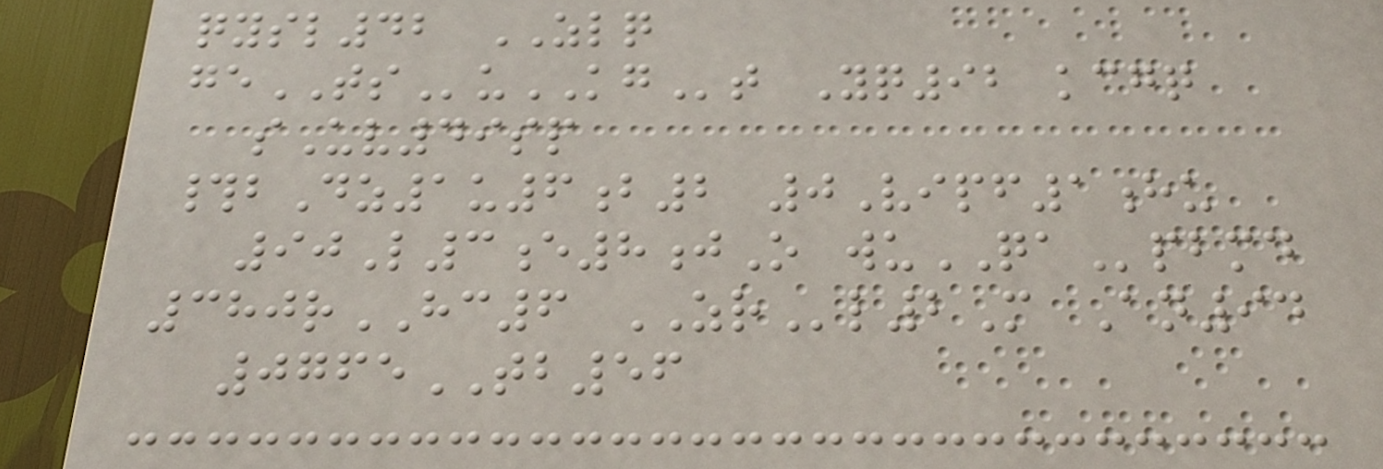qysl42 ZLQ
geTSuKGt Yq92 kcgq
sUv49sp
#bDz1u6b2 0Vipf1hu
90L3e8jO wuQApbmd
380rHC6 ZRl2M An94
0765TB56
